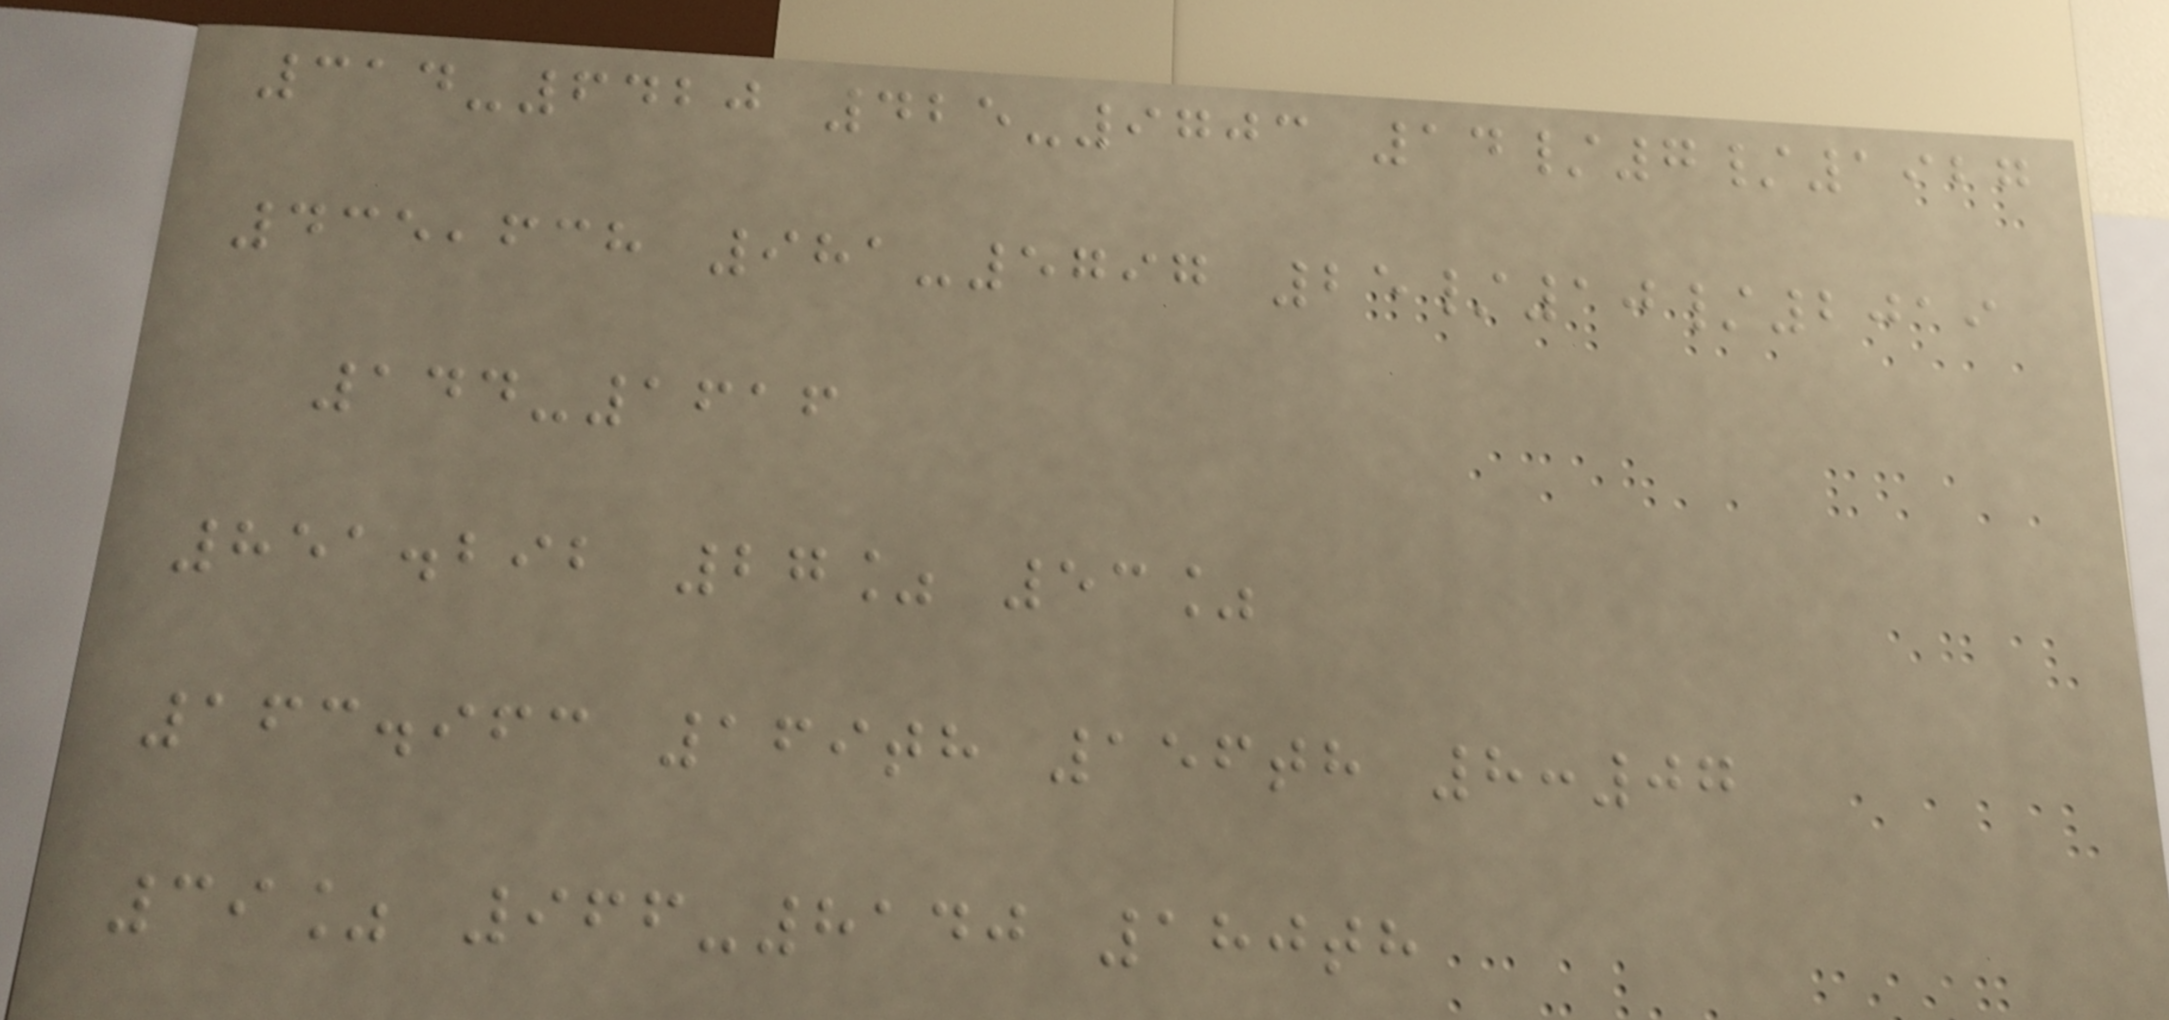314-6420 425-9703 14/7/1927
435,638 981-5797 25/10/2019
144-1616
851.292 27% 53%
163.963 169th 156th 8:07
39% 966-8140 180th
